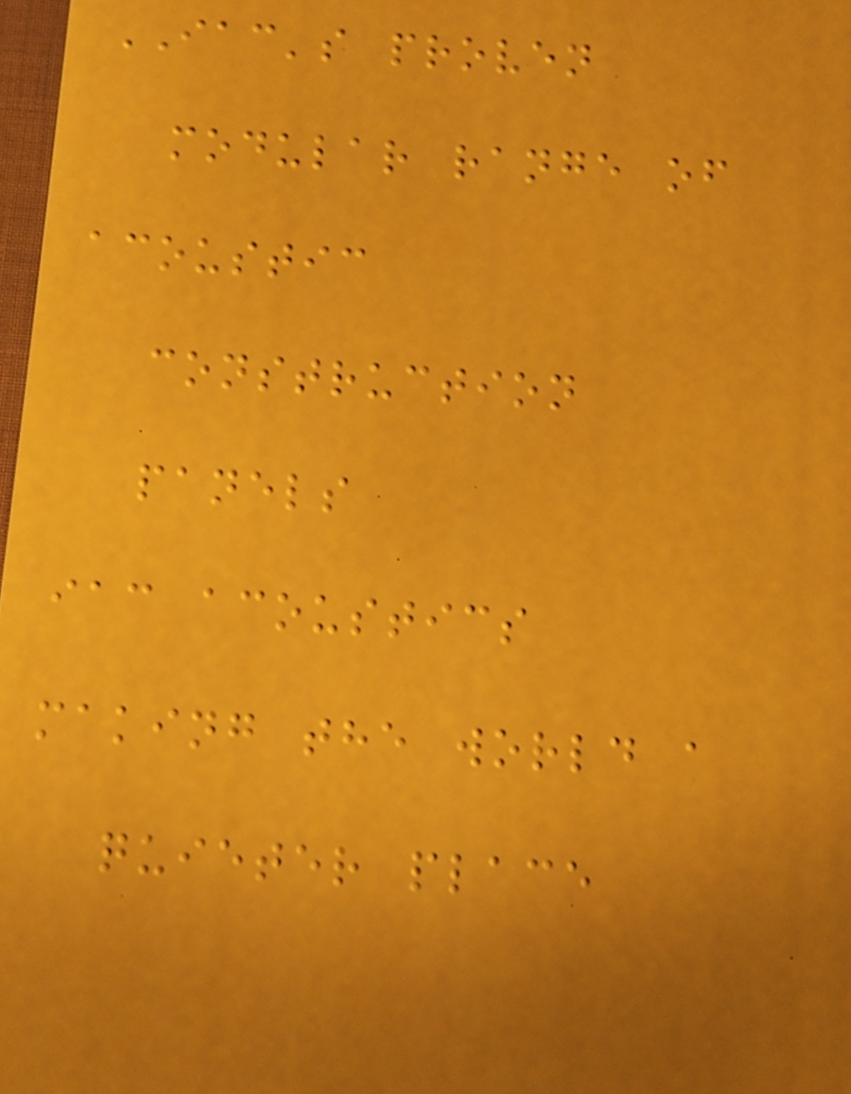IAC's proven
modular range of
acoustic
construction
panels
iac acoustics
making the world a
quieter place
